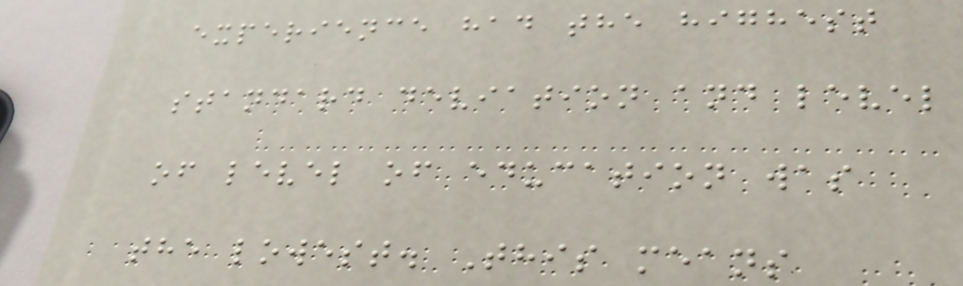experience had the highest
standard deviation and level
of level of education was
the lowest. This means
